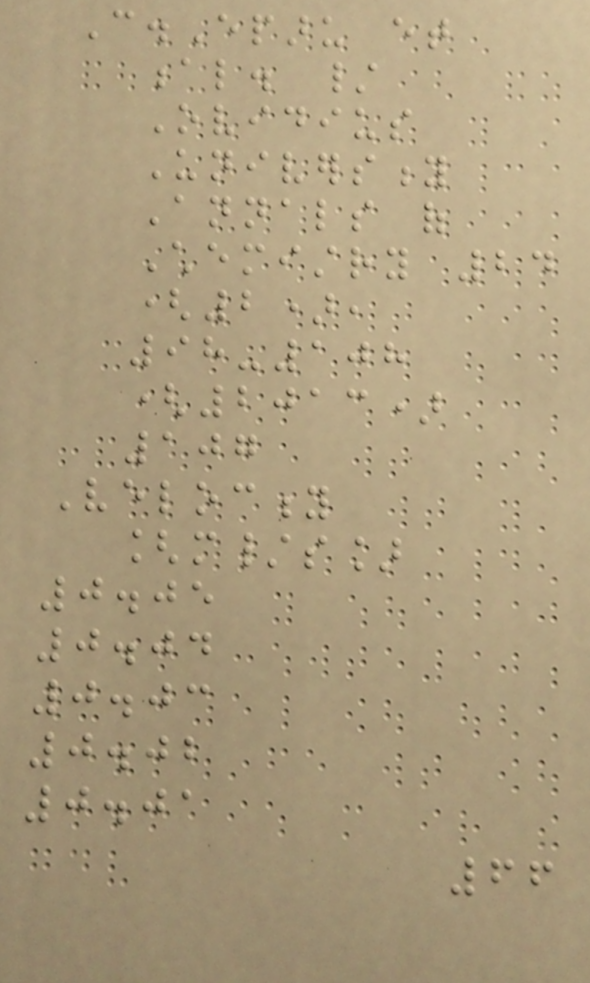C.Eparu et
al. /
Ovidius
University
Annals of
Chemistry 24
(2),
98-108
(2013)
107
Velocity
[m/s]
0.05
0.04
0.03
0.02
0.01
66
